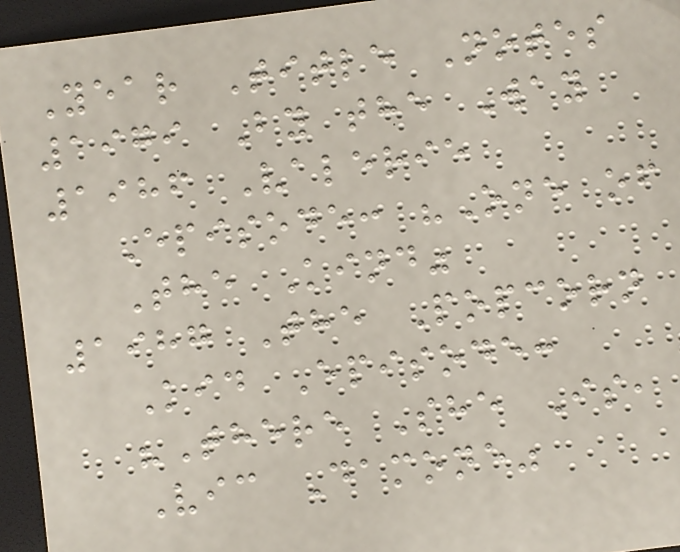Year Title Notes
1979 By the Way
1986 Valerie
Episode: "One of
The Kind"
1987 The Popcorn
Kid Episode:
"There She Is,
Vic Damone"
